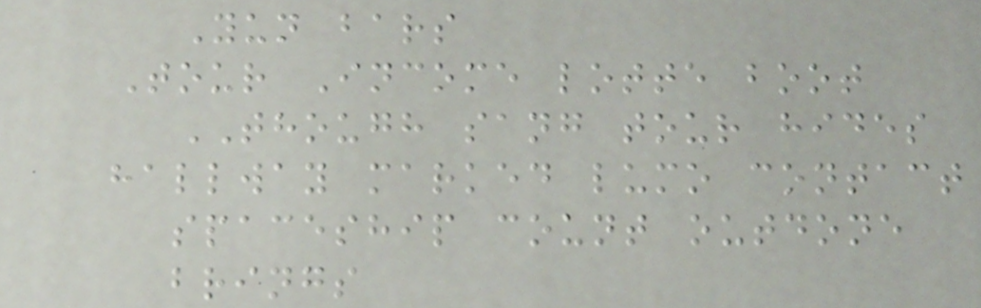Yun bars
Tour Income lotte boot
THOUGH sang tour hides
hallway marked lumo contact
spaceship count outdone
brings
